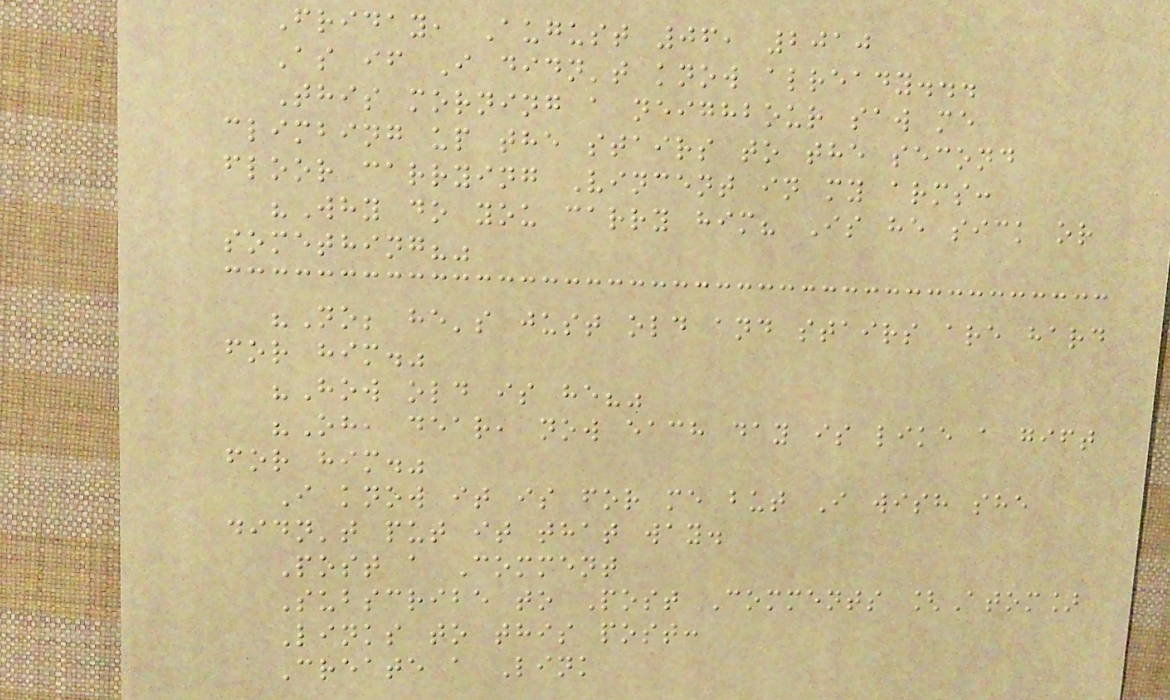Friday, August 06, 2010
As if I didn't know already...
This morning a neighbour saw me
climbing up the stairs to the second
floor carrying Vincent in my arms:
"Why do you carry him? Is he sick or
something?"
"No; he's just old and stairs are hard
for him."
"How old is he?"
"Oh, dear, now each day is like a gift
for him."
I know it is for me but I wish she
didn't put it that way.
Post a Comment
Subscribe to Post Comments [Atom]
Links to this post:
Create a Link
